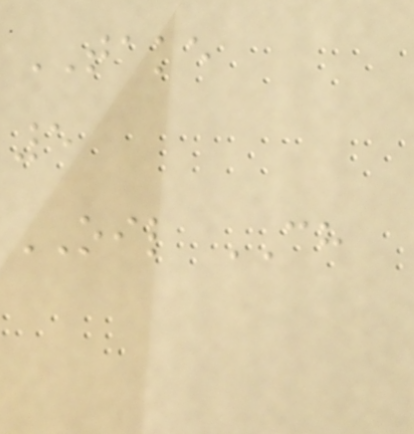TAKE
5
OIL CH
